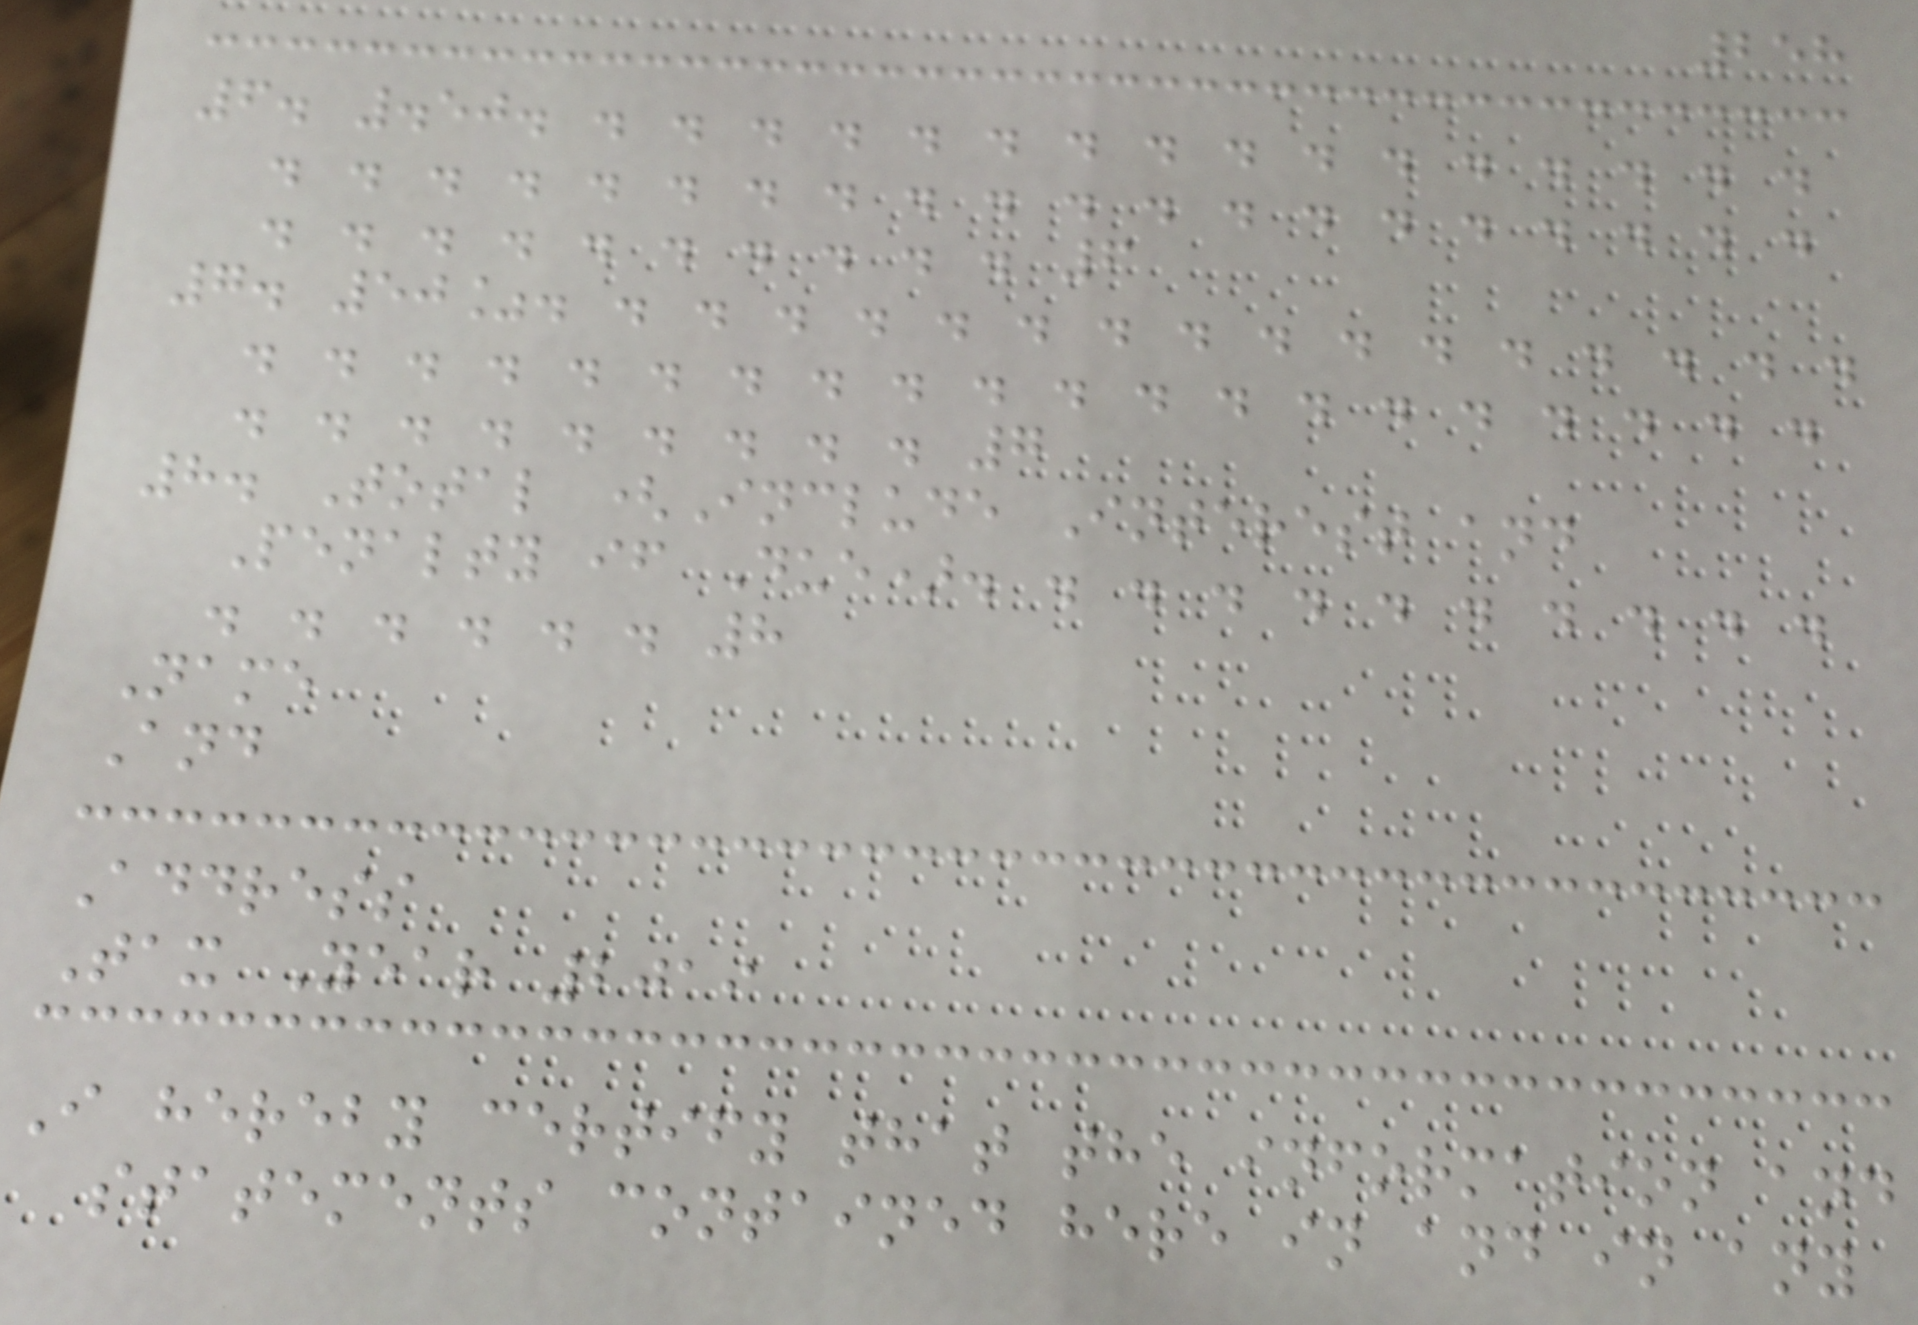258
6. .50. . . . . . . . . . . . . . . . .
. . . . . . . . . . . . . . . . . . . .
. . . . . . . . . . 6
7. 50%. . . . . . . . . . . . . . . . .
. . . . . . . . . . . . . . . . . . . .
. . . . . . . . . 7
8. Total (Include Interest and
Penalty if Due). . . . . . . . . . .
. . . . . . 8
Name
And
Address
Tax Year 2019
I hereby certify that the information and
statements contained here in and in any
